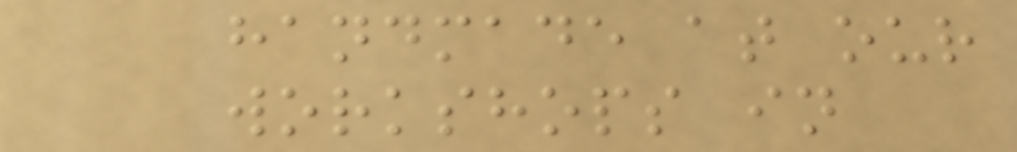handmade at our
workshops in
